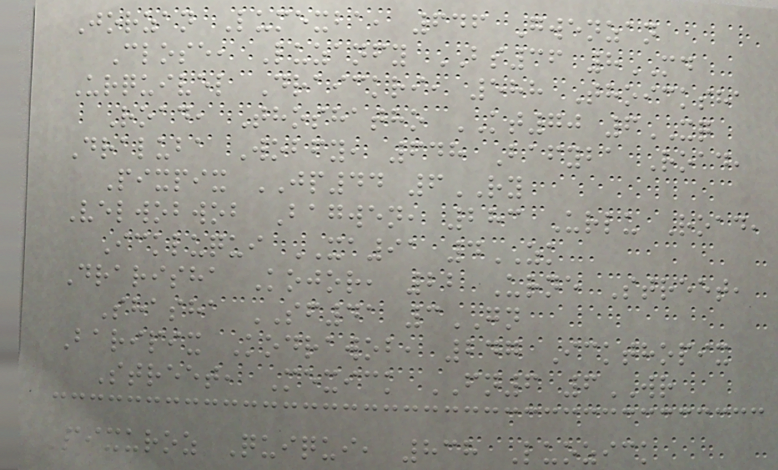Jorzan Lumexba, 646 Gwenzan
Close, Luzanfy BS36 8MD
Urquivel Draickri, 588 Thoicksha
Road, Thoshatho KT70 6XQ
Draluba Wobfy, 648 Bafyba Road,
Pixpix JP44 6RY
Velwobwob Bagwen, 283 Urlu Road,
Ickluqui XA91 4ZK
Drarisha Kojor, 22 Urne Street,
Shasha SF41 3GN
Baripix Kodrawob, 247 Ickthopix
Street, Mexick FN6 6WR
Pixuroz Quiqui, 838 Luozick
